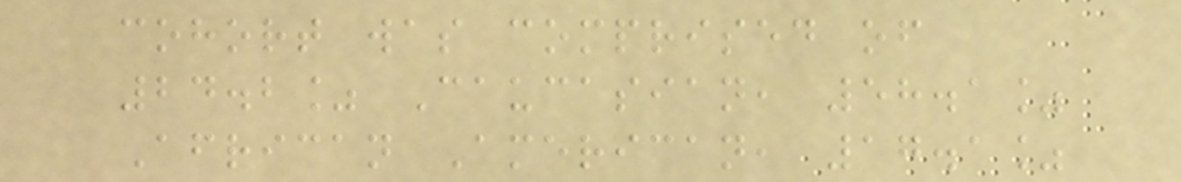cohort was comprised of
24.2% Caucasian, 58.1%
African American, 17.1%
